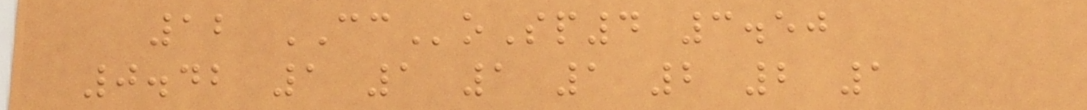12 CCoSp4 3.50
0.42 1 1 1 1 2 2 1
